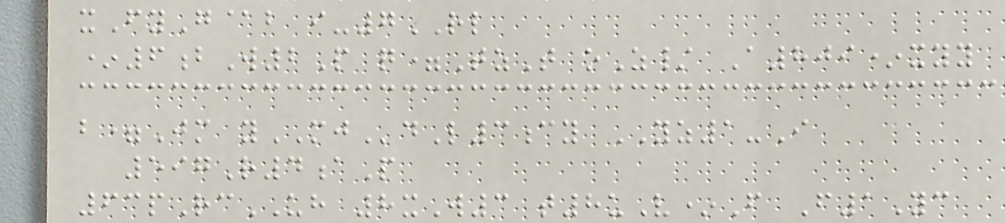xFyG@b i-7RL
*6bW2P q=TzT oZ/ A809*xyy
b=Jm yMJdL3cy YZ1-I
597R4aP
63pRcUH 8xW3 t8uV*F F1Yc
